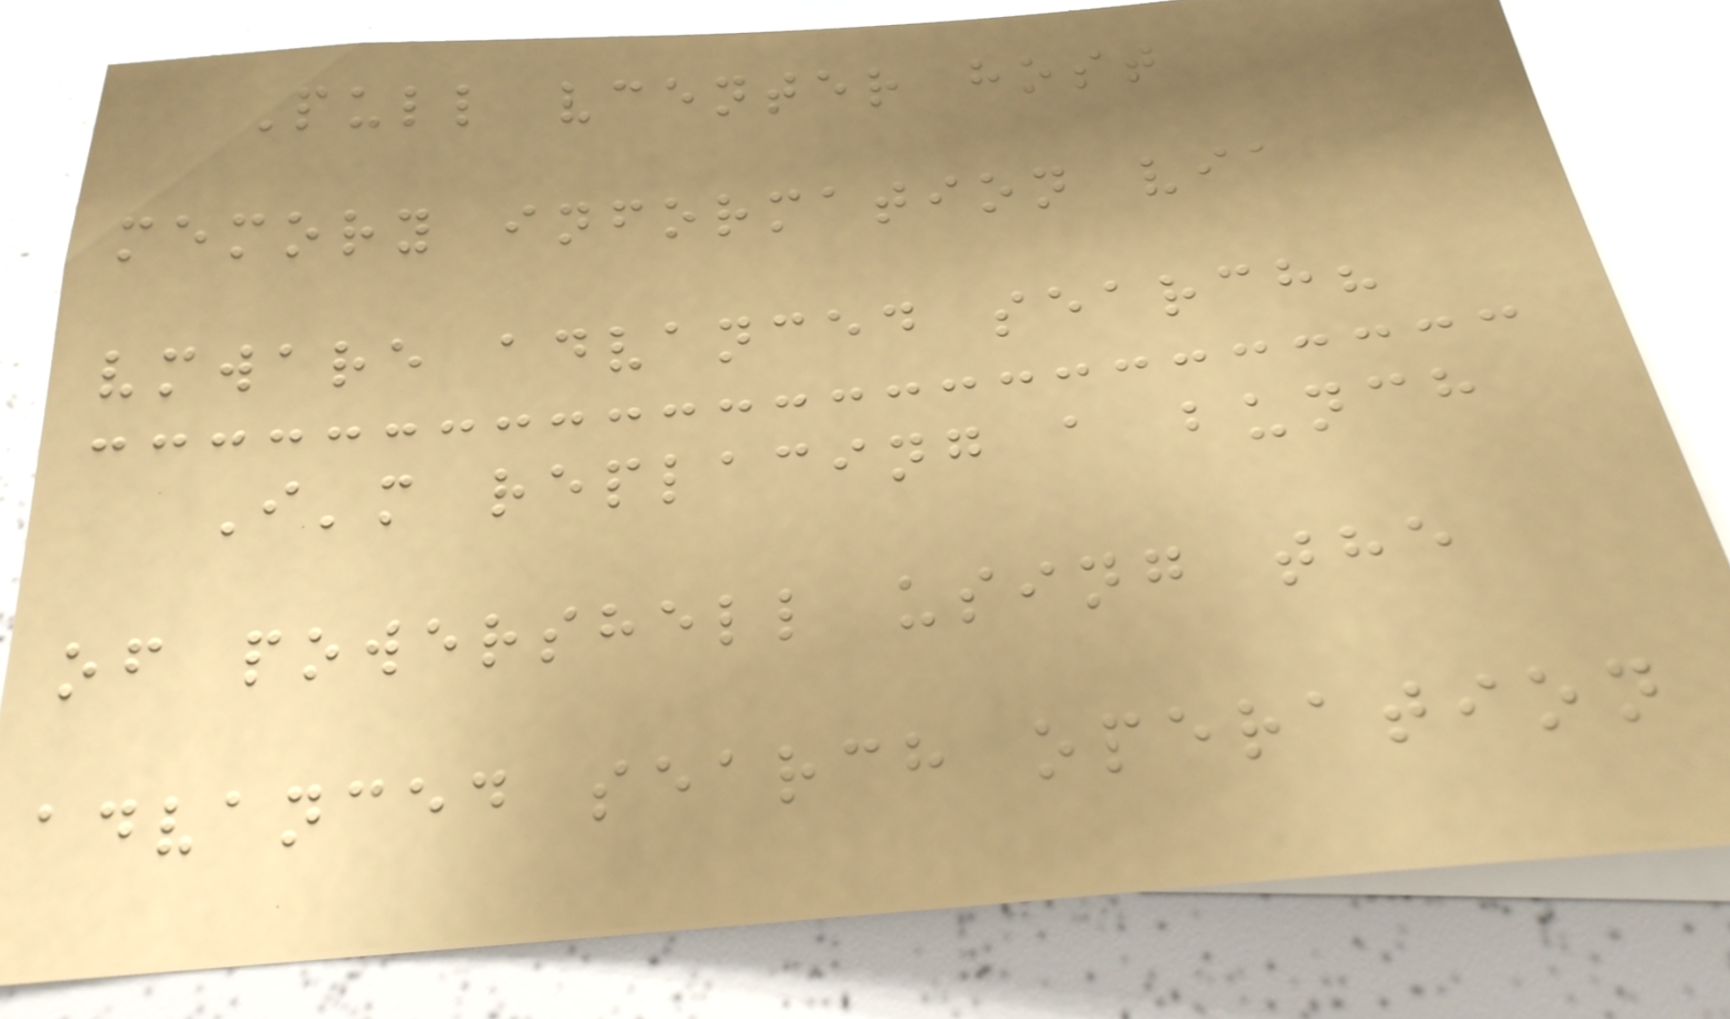Pull vcenter host
memory information via
vmware advanced search?
I'm replacing a bunch
of powershell using the
advanced search operation
